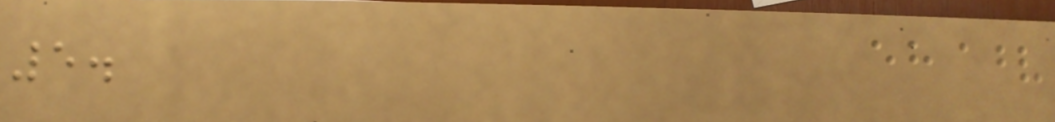5.
